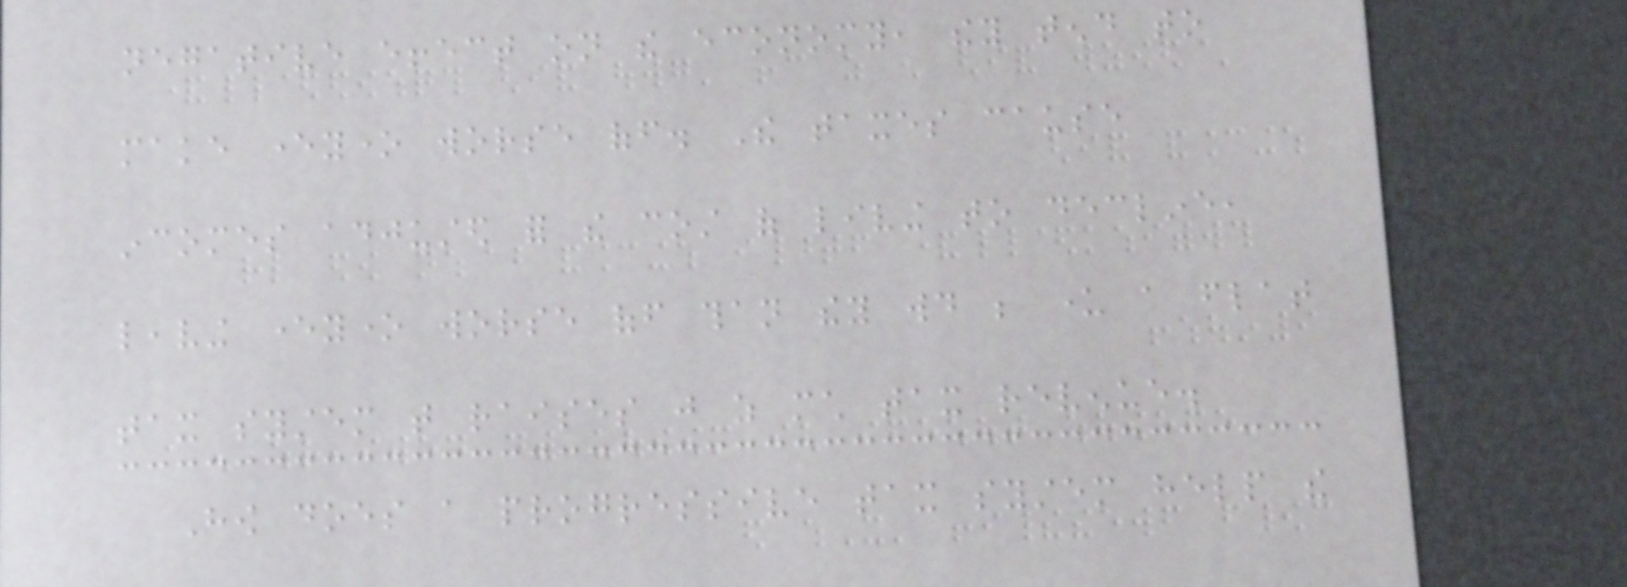negative effect on the economy, they tend to
make everyone worse off. The taxes cause
incomes adjusted for the cost of living to decline,
leaving everyone worse off than they would be under a flat
tax system that raises just as much tax revenue.
How does a progressive tax system help the
